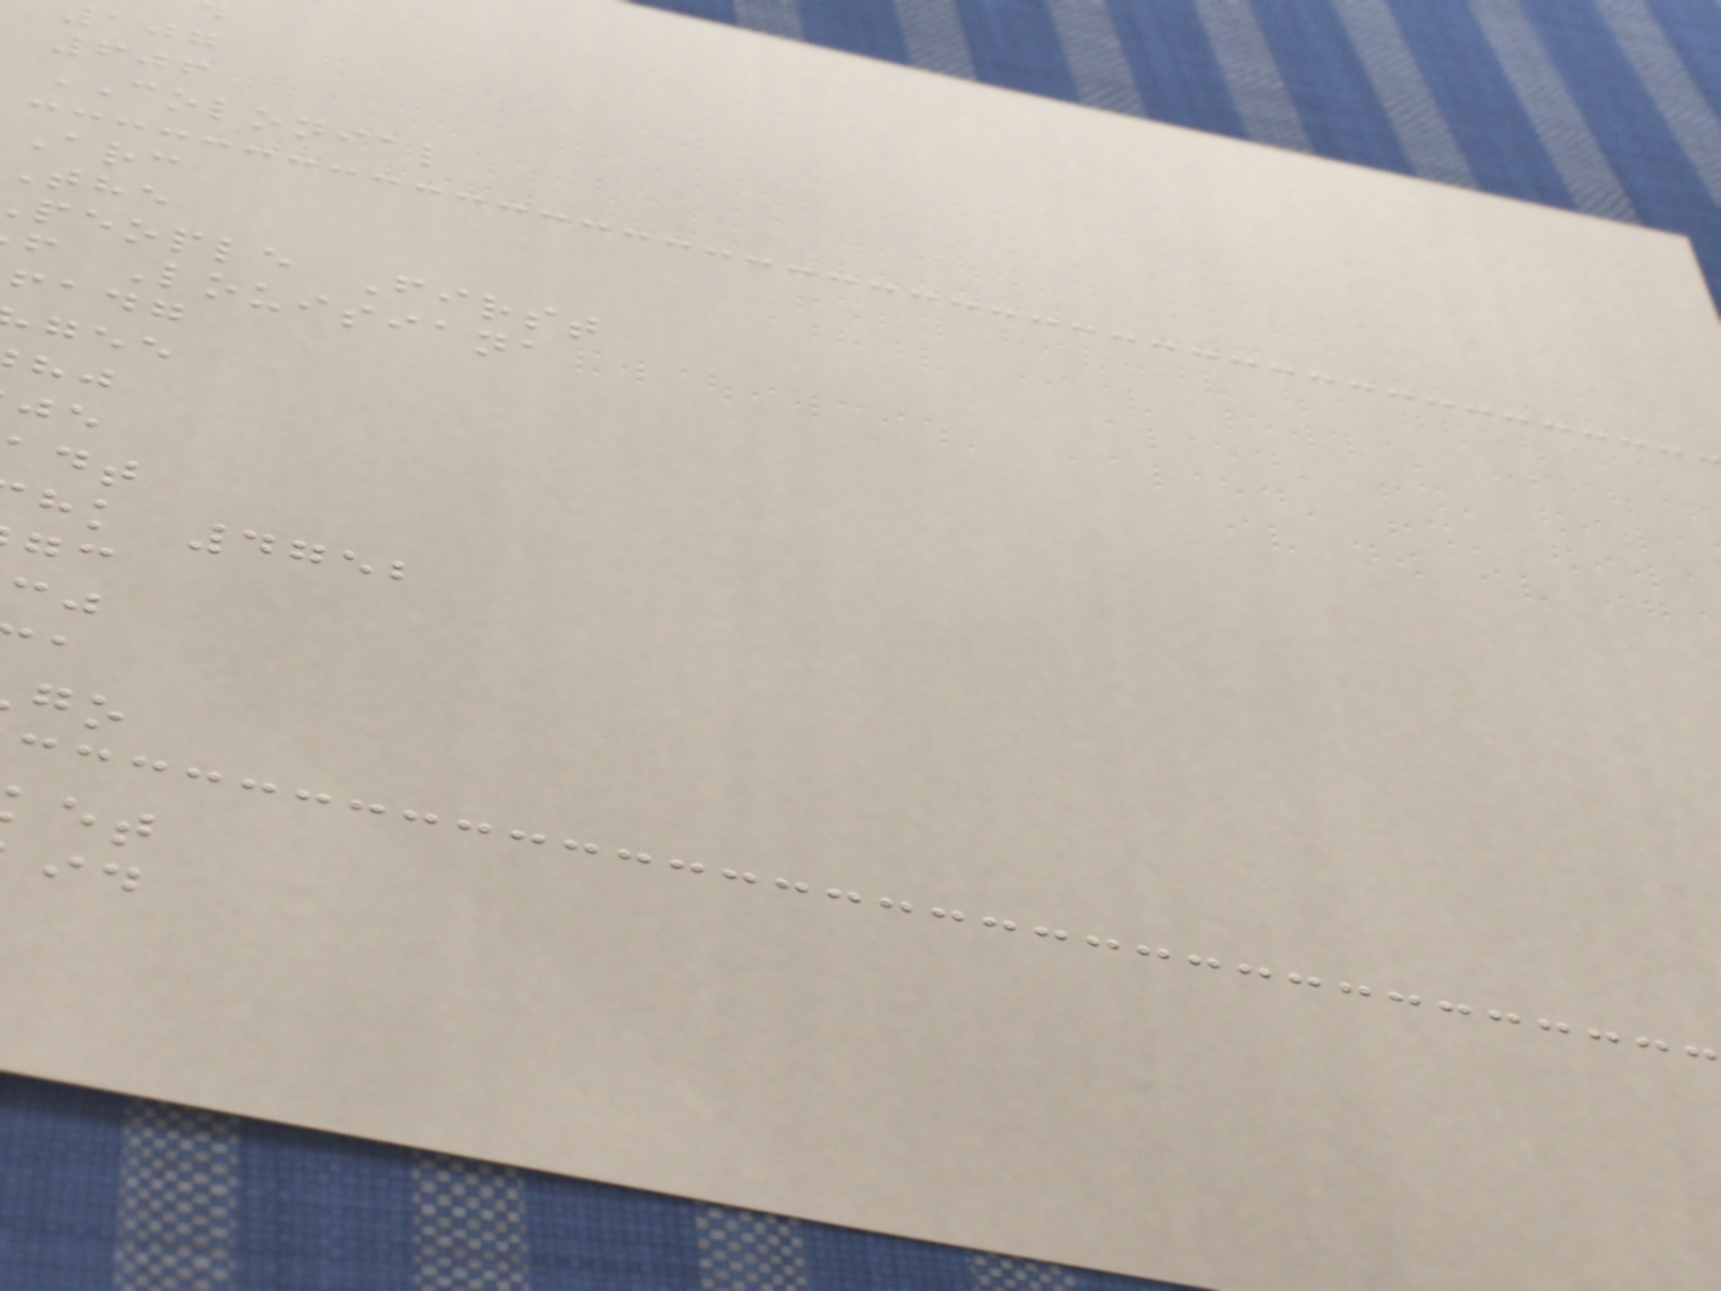606
COLONIAL
Arc
The
people First
f Louisiana
fadg
hk 4752
